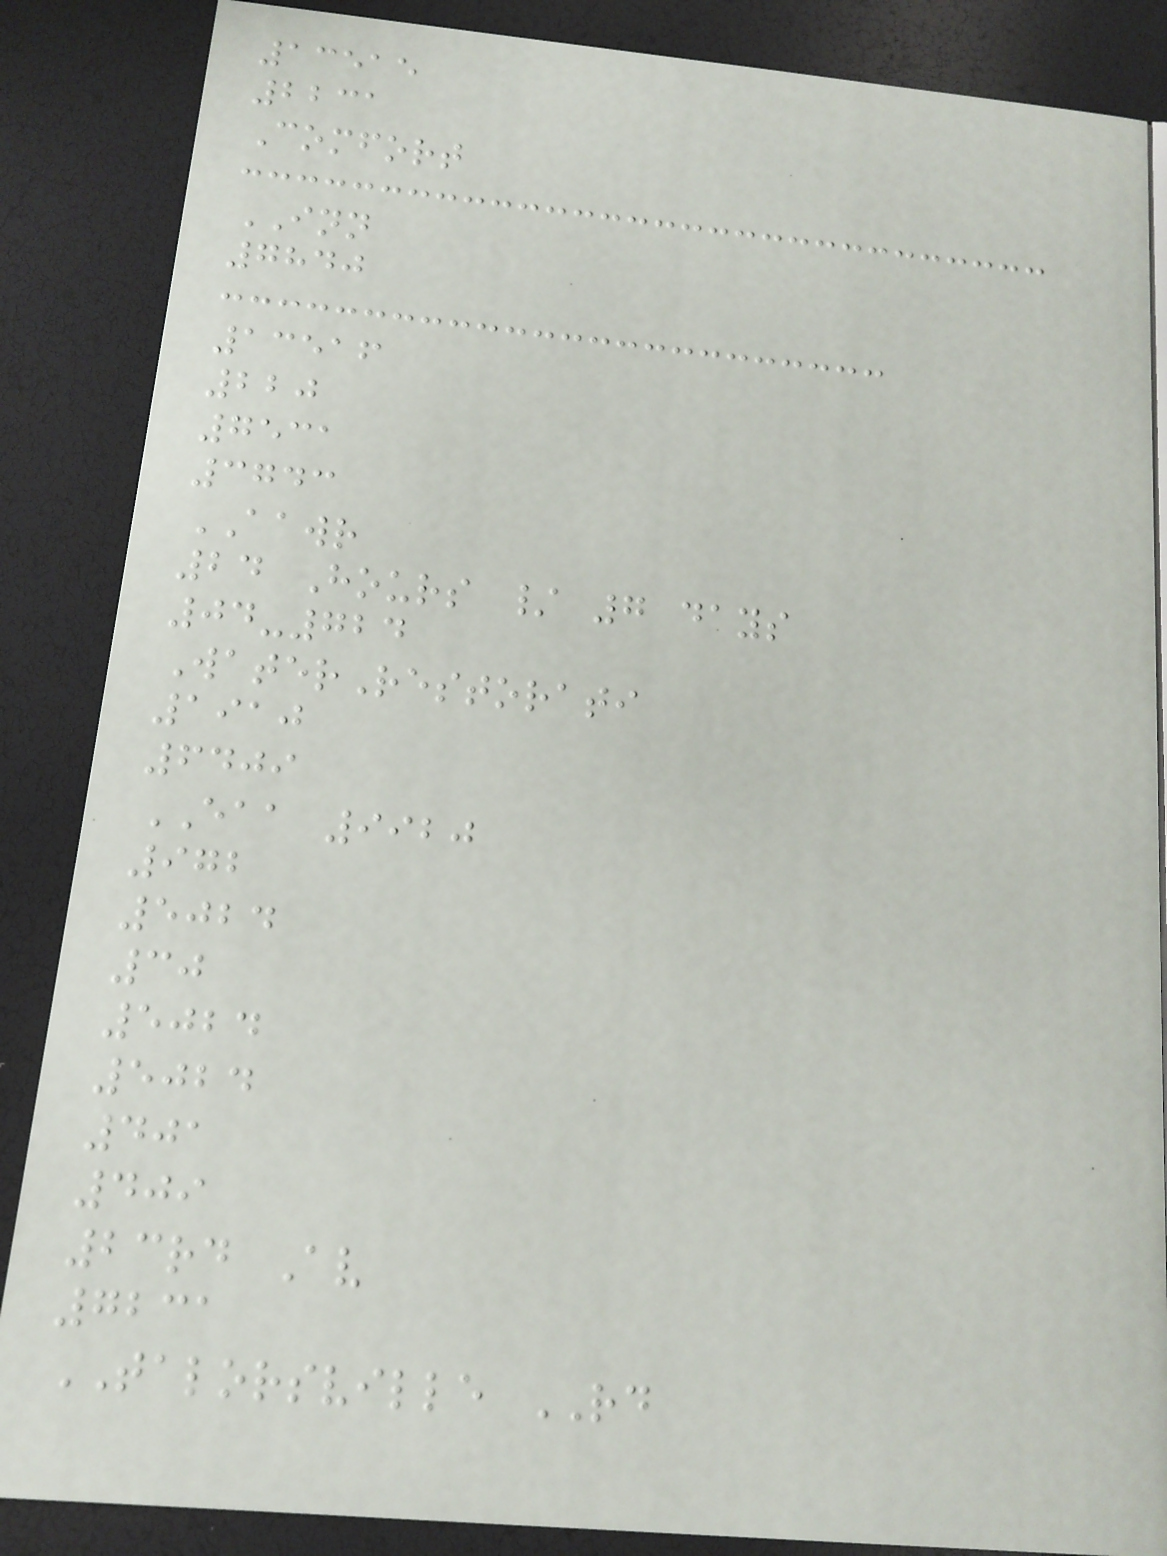13515
2231
Comfort
INN
7840
13516
220
7531
3743
AAWR
24 Hours / 7 days
04-724
WaterRestorati
1910
6409
EAA 9920
972
5024
30
5024
5024
401
409
23rd Av
7231
TALORSVILLE RD
